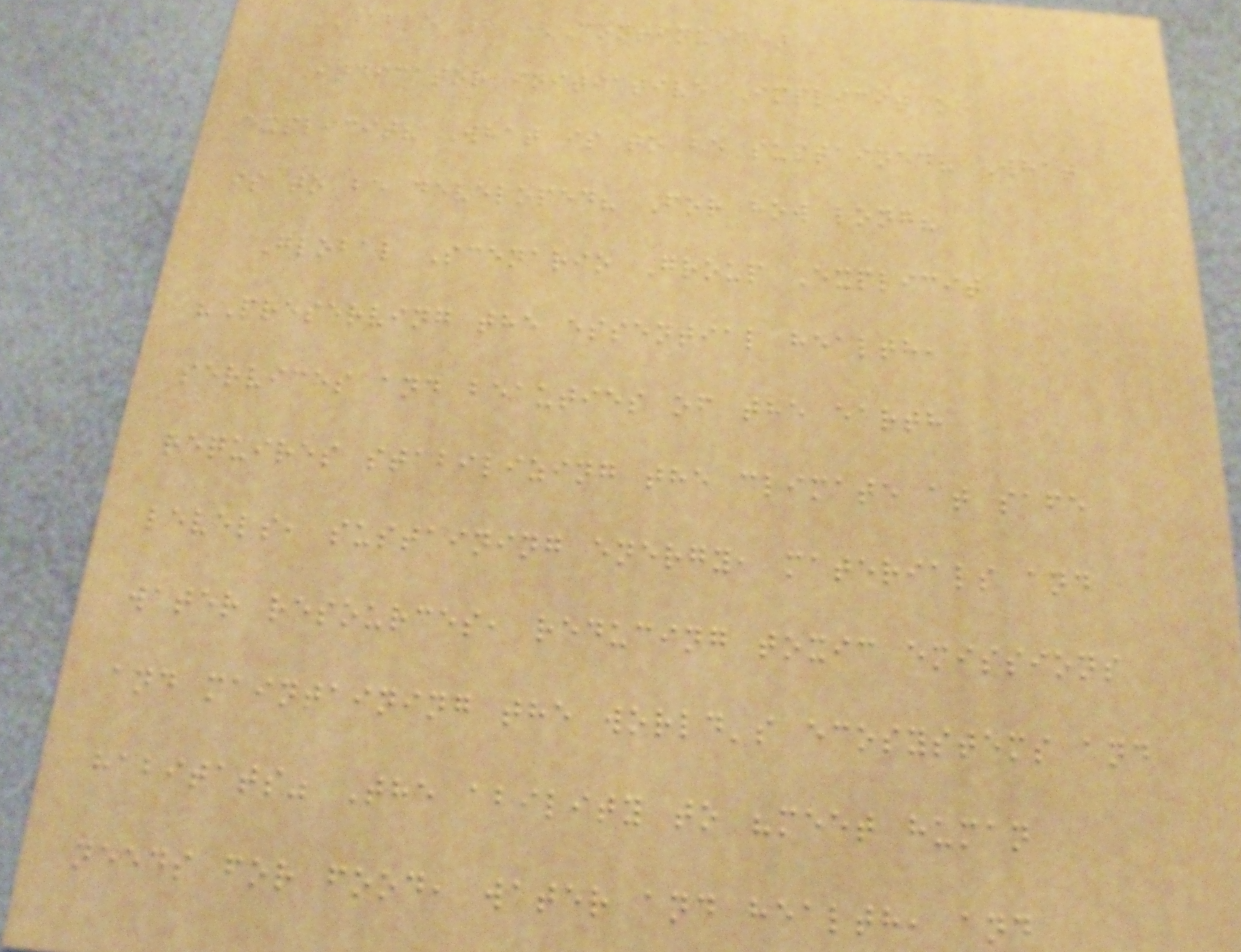TABLE 2 (Continued)
Indicator initiative Implicit or
explicit? What is to be sustained? What
is to be developed? For how long?
Global Scenario Group Explicit
"Preserving the essential health,
services and beauties of the earth
requires stabilizing the climate at safe
levels, sustaining energy, materials and
water resources, reducing toxic emissions
and maintaining the world's ecosystems and
habitats" The ability to "meet human
needs for food, water and health, and
